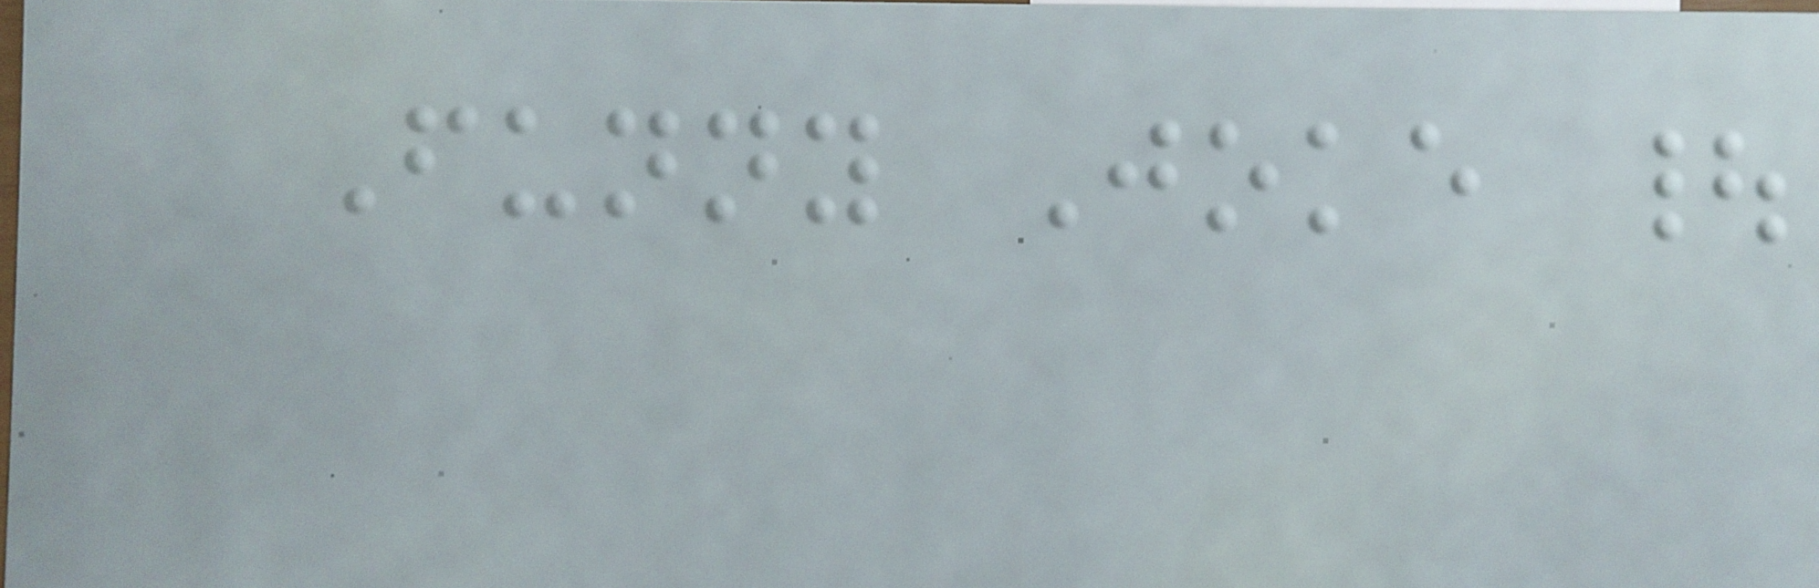Funny Joke |
